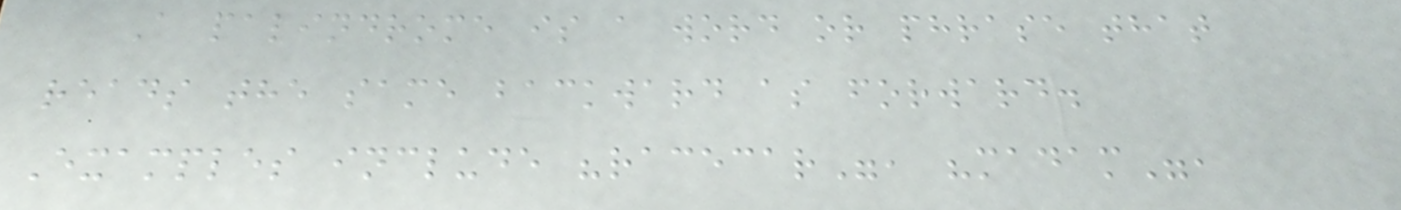A palindrome is a word or phrase that
reads the same backward as forward.
Examples include "racecar", "madam",
